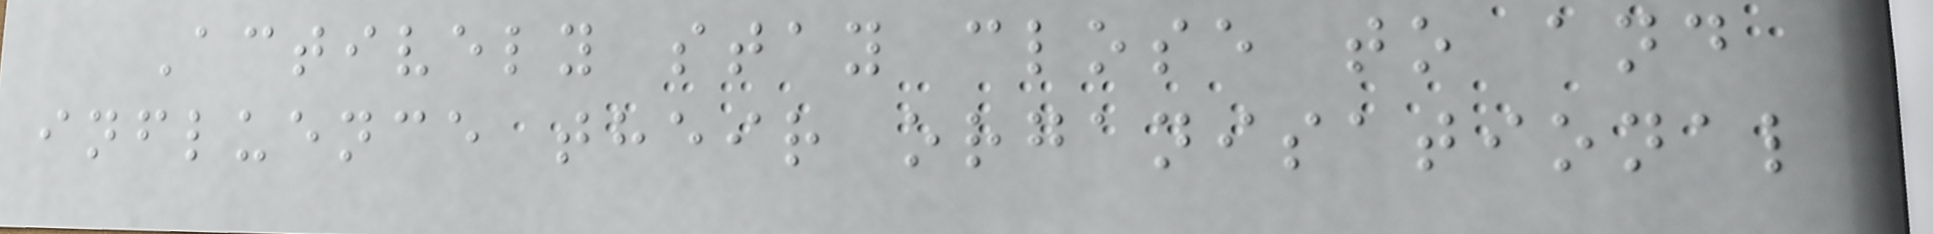Actively stay close to and
influence their organisational
